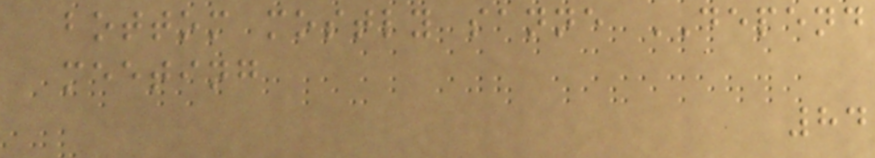bottom mostly sanne DEPEND
meeting
84
